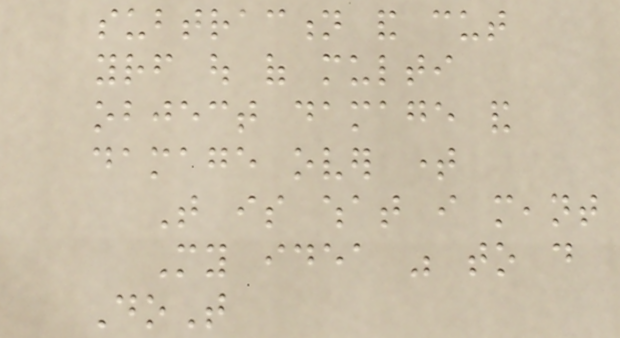subtraction and cut
yourself out of multi
object damage and
damage over time
That is what i meant
My idea was to do
DoT
